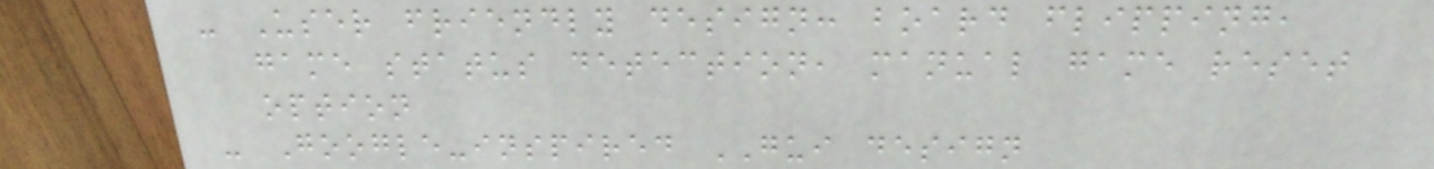- User friendly design: board flipping,
game status detection, manual game reset
option
- Google-inspired GUI design
